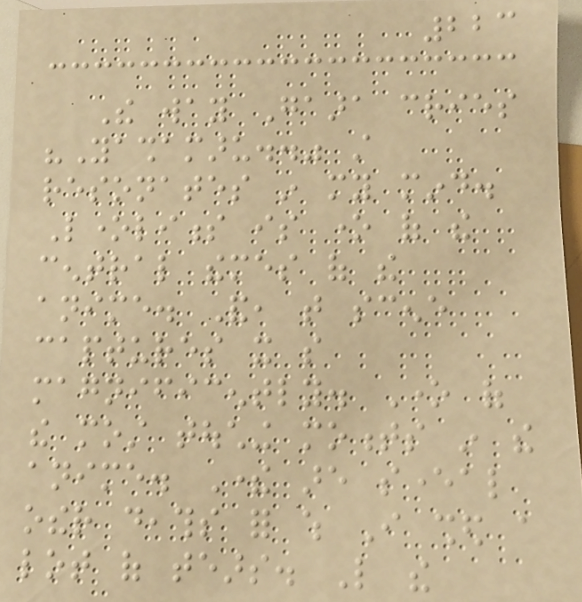223
The way Gaara cries
"Yashamaru.." still
resonates in my mind.
Loneliness is one of the
central themes of the
anime. And, that scene
captures it so
magnificently. One of
the most touching moments in the
anime. There are several
other deaths for which I shed a
lot of tears. Like the
